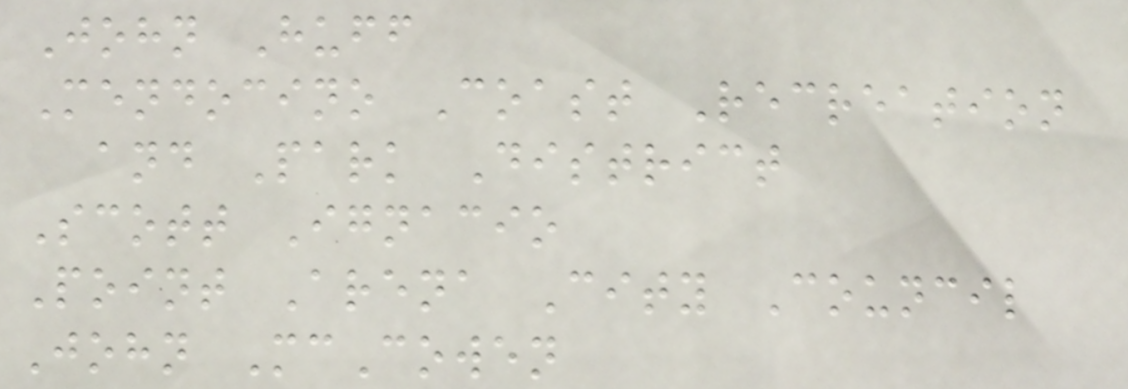John Huff
Mendocino Coast Recreation
and Park District
Scott Ignacio
Point Arena City Council
John McCowen
